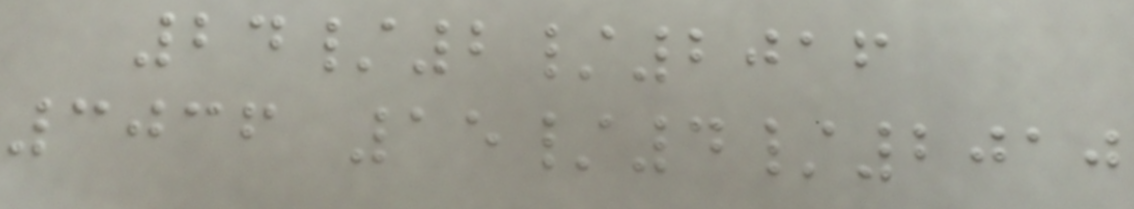24/2/2016
3036 15/4/2010
